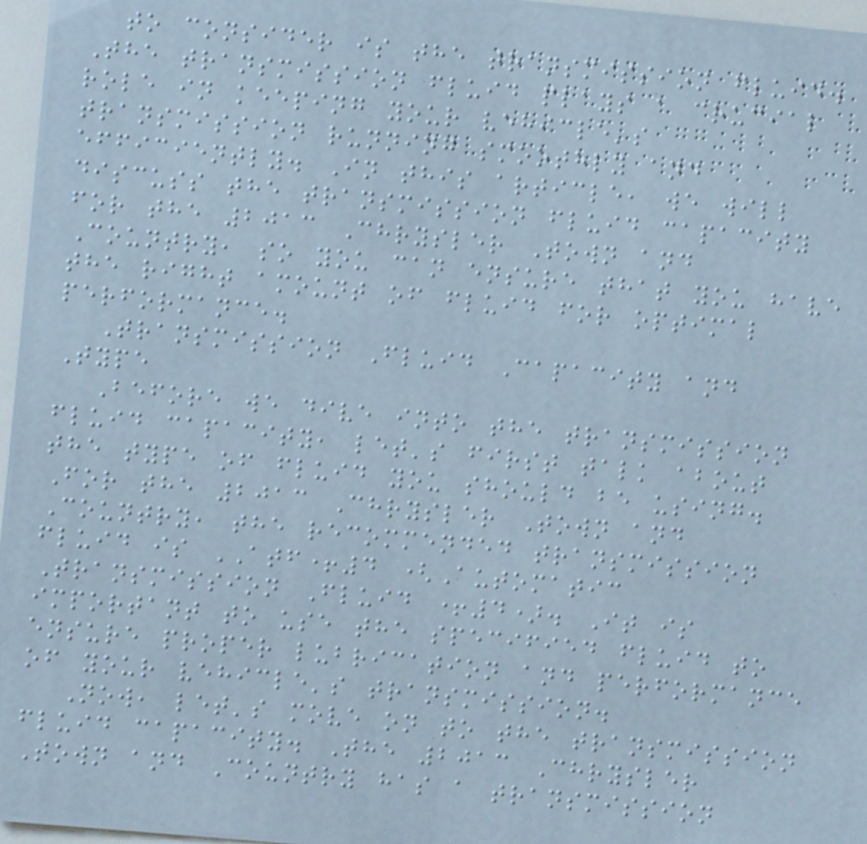to consider is the transmission fluid.
The transmission fluid plays a crucial
role in keeping your vehicle's
transmission running smoothly and
efficiently. In this article, we will
discuss the transmission fluid capacity
for the 2013 Chrysler Town and
Country, so you can ensure that you have
the right amount of fluid for optimal
performance.
Transmission Fluid Capacity and
Type
Before we dive into the transmission
fluid capacity, let's first talk about
the type of fluid you should be using.
For the 2013 Chrysler Town and
Country, the recommended transmission
fluid is ATF+4 (Automatic
Transmission Fluid +4). It is
important to use the specified fluid to
ensure proper lubrication and performance
of your vehicle's transmission.
Now, let's move on to the transmission
fluid capacity. The 2013 Chrysler
Town and Country has a transmission
